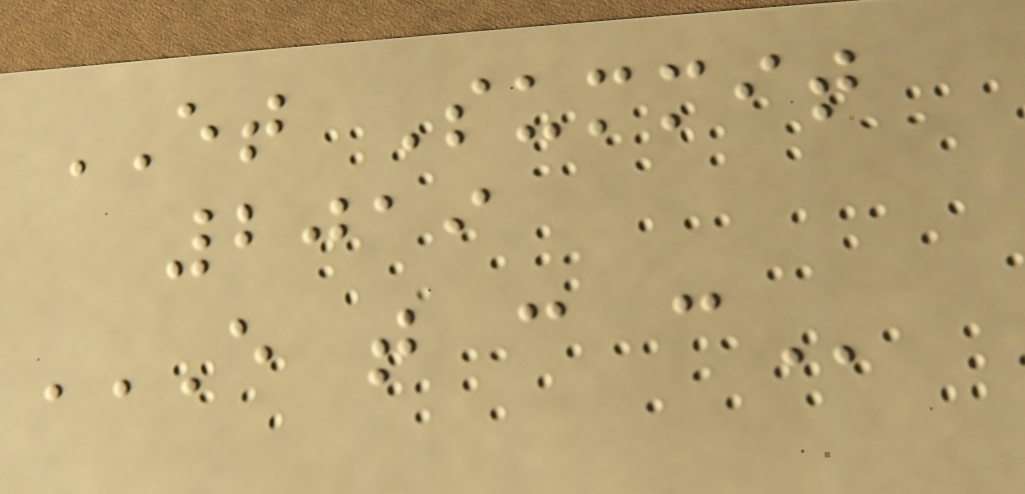ET Summit
2019
E T C C
